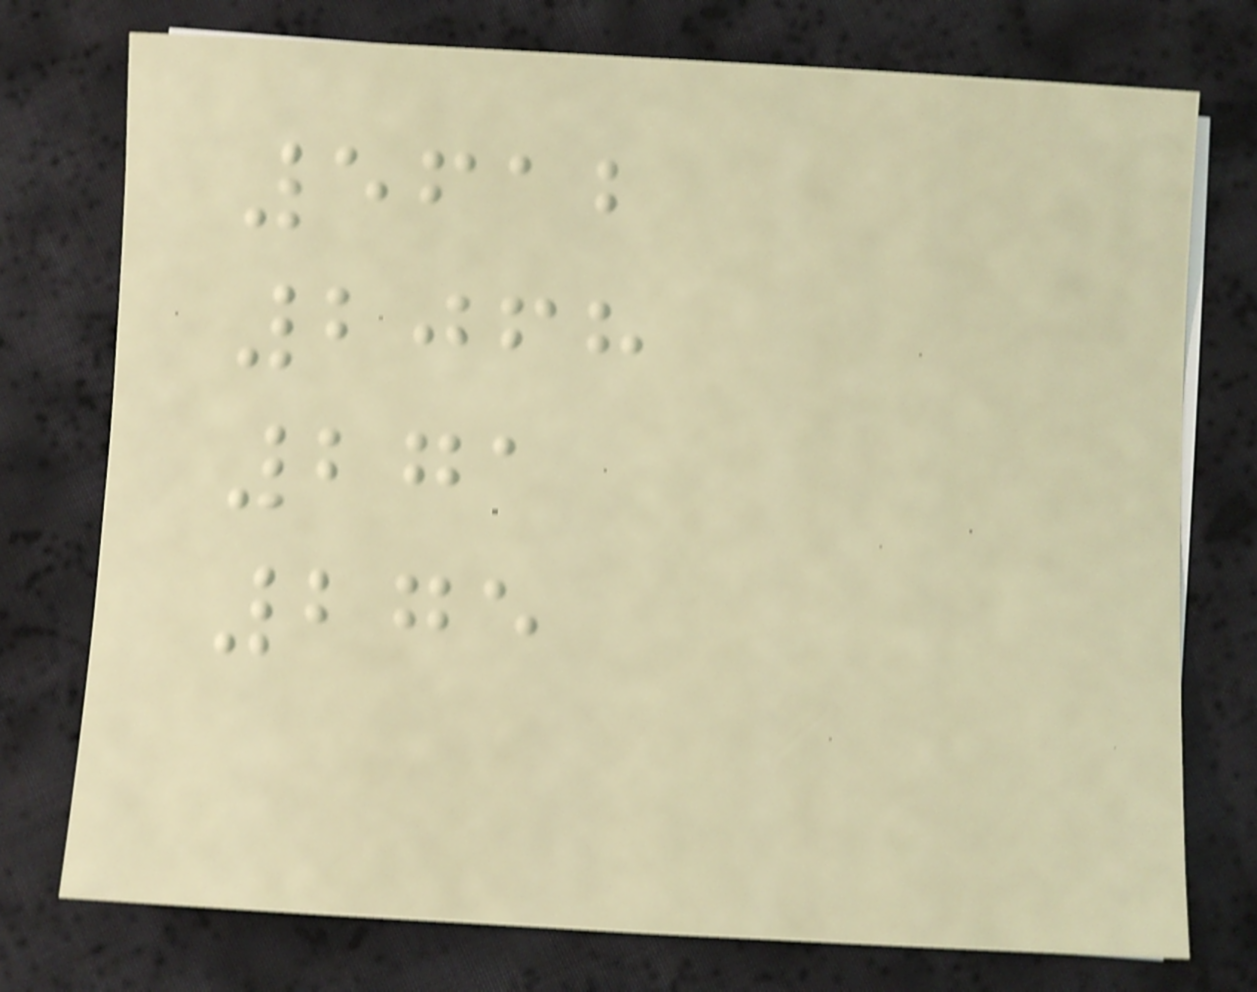5612
2068
271
275
